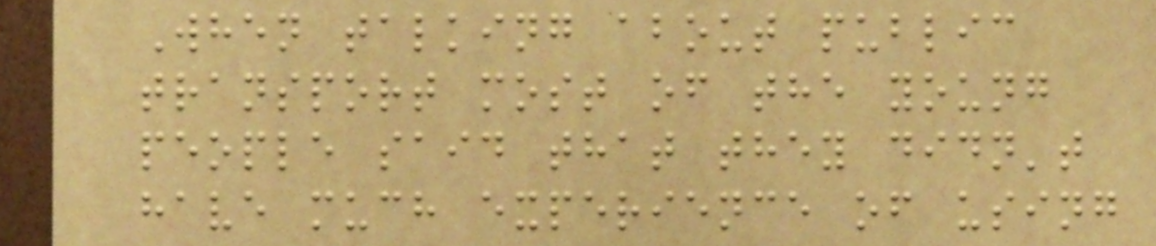When talking about public
transport most of the young
people said that they didn't
have much experience of using
